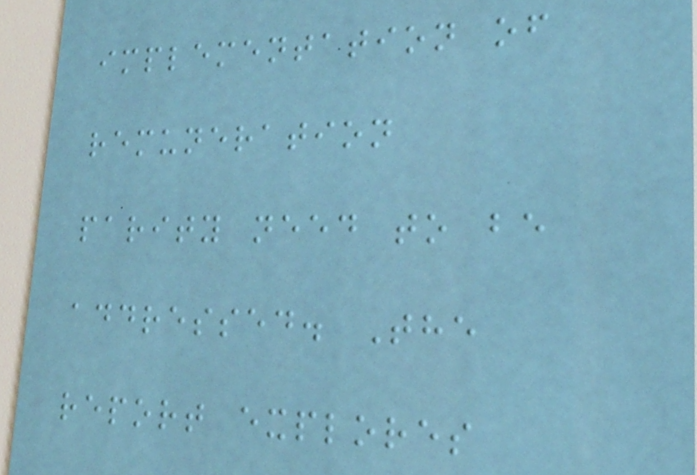implementation of
remuneration
parity need to be
addressed. The
report explores
